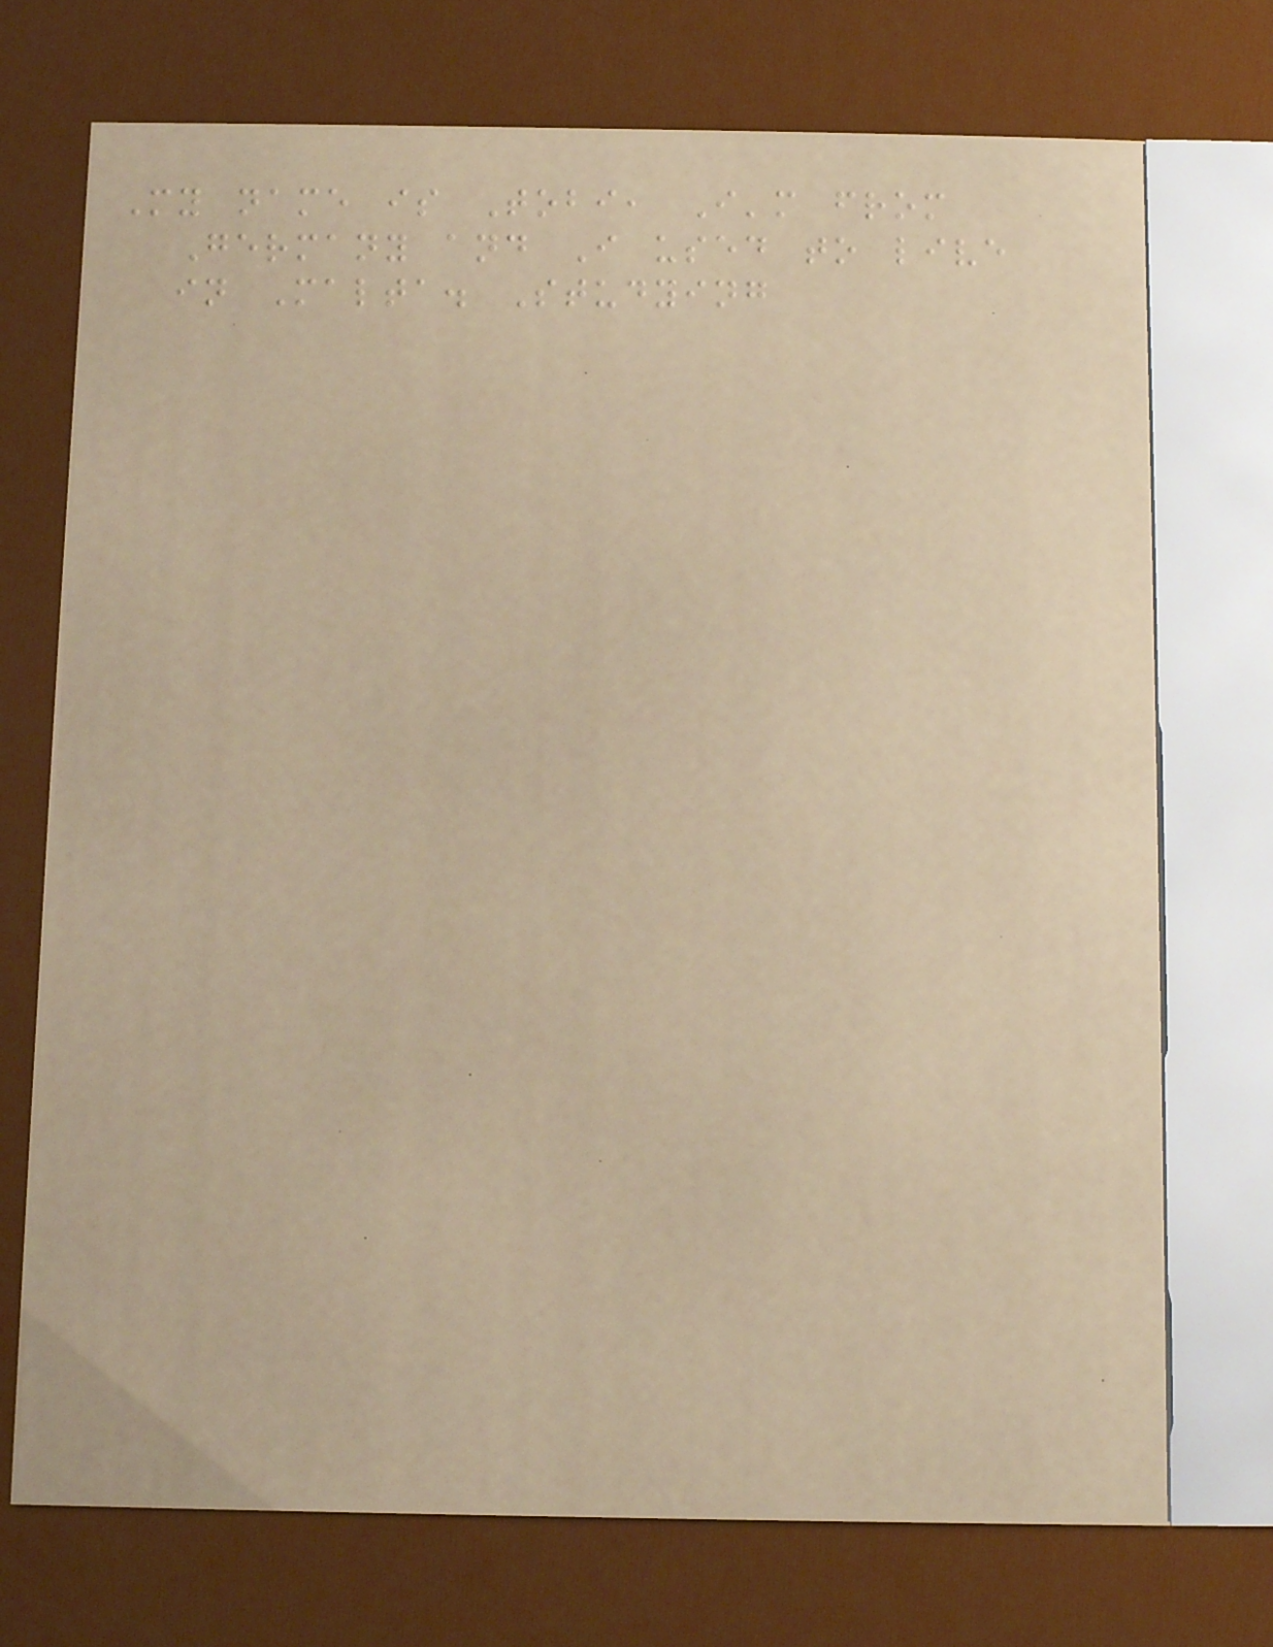My name is Tobi, I'm from
Germany and I used to live
in Malta. Studying
